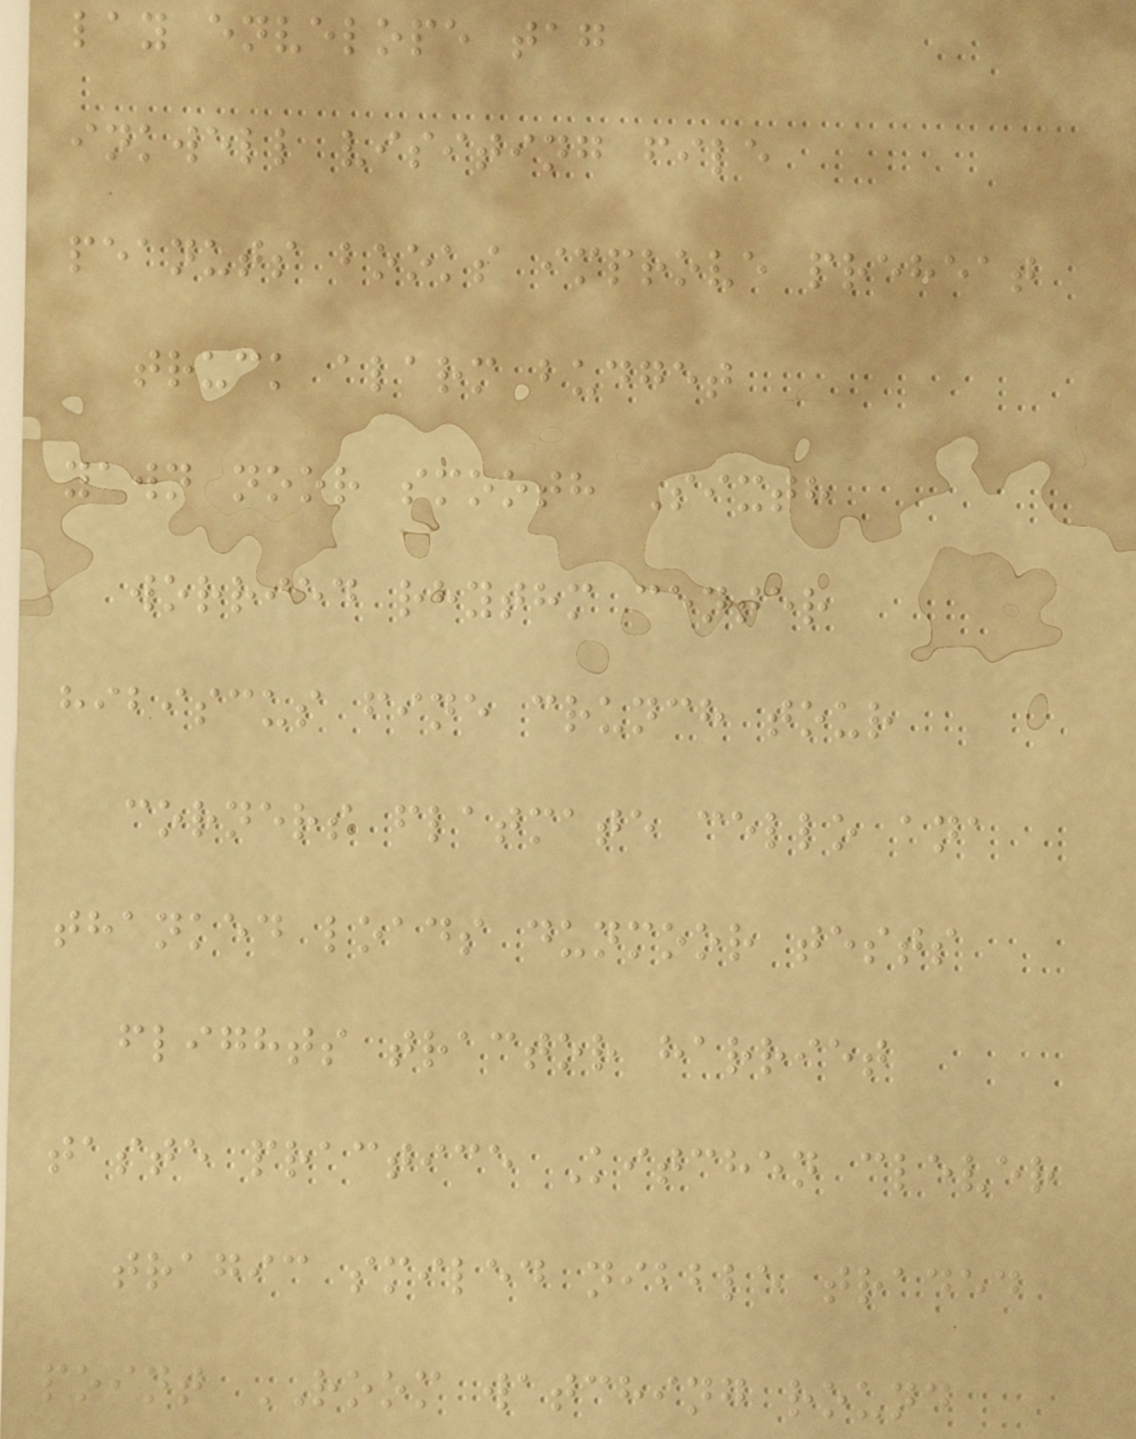lay envelope tag
inkwell visiting file
peanuts books improve preheat
truck alarm budget
yawn noor smooth Sixth
worried rhythm center
hibiscus fine crunch tour
corners flatmate cello ana
thanked loads dunmoor tests
flights tractor harriet
taste practice Kitchen clever
tragic smiled nibble traded
point ROOM watching round
